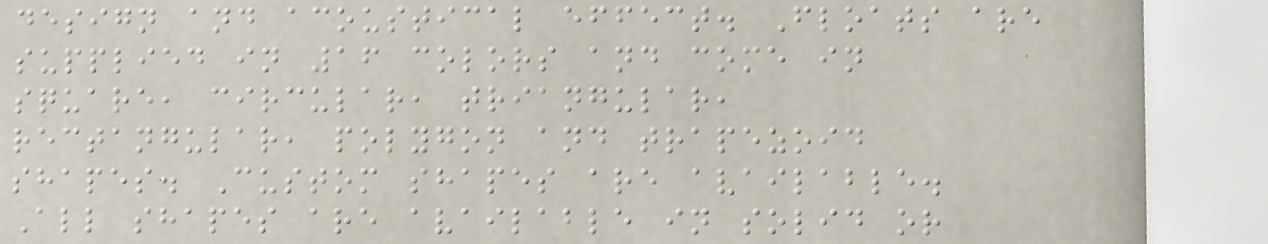design and acoustical effect. Floats are
supplied in 16 colors and come in
square, circular, triangular,
rectangular, polygon and trapezoid
shapes. Custom shapes are available.
All shapes are available in solid or
